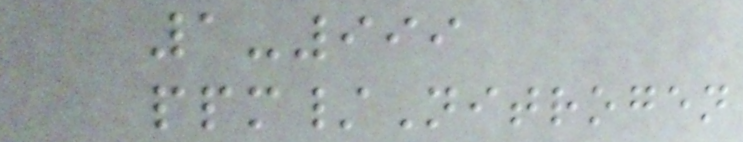1-999
ppm/Nitrogen
